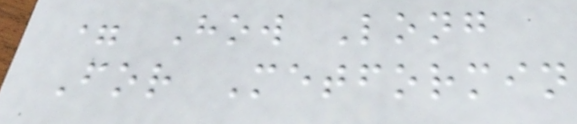= How Long
For Metformin
